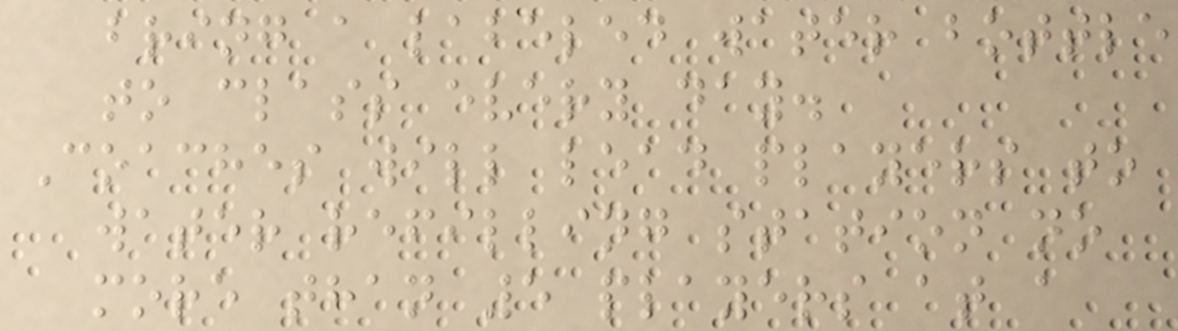bring a labeled water bottle
to class every day.
Coaches will lead players to
water refilling station no
more than 5 players at a
